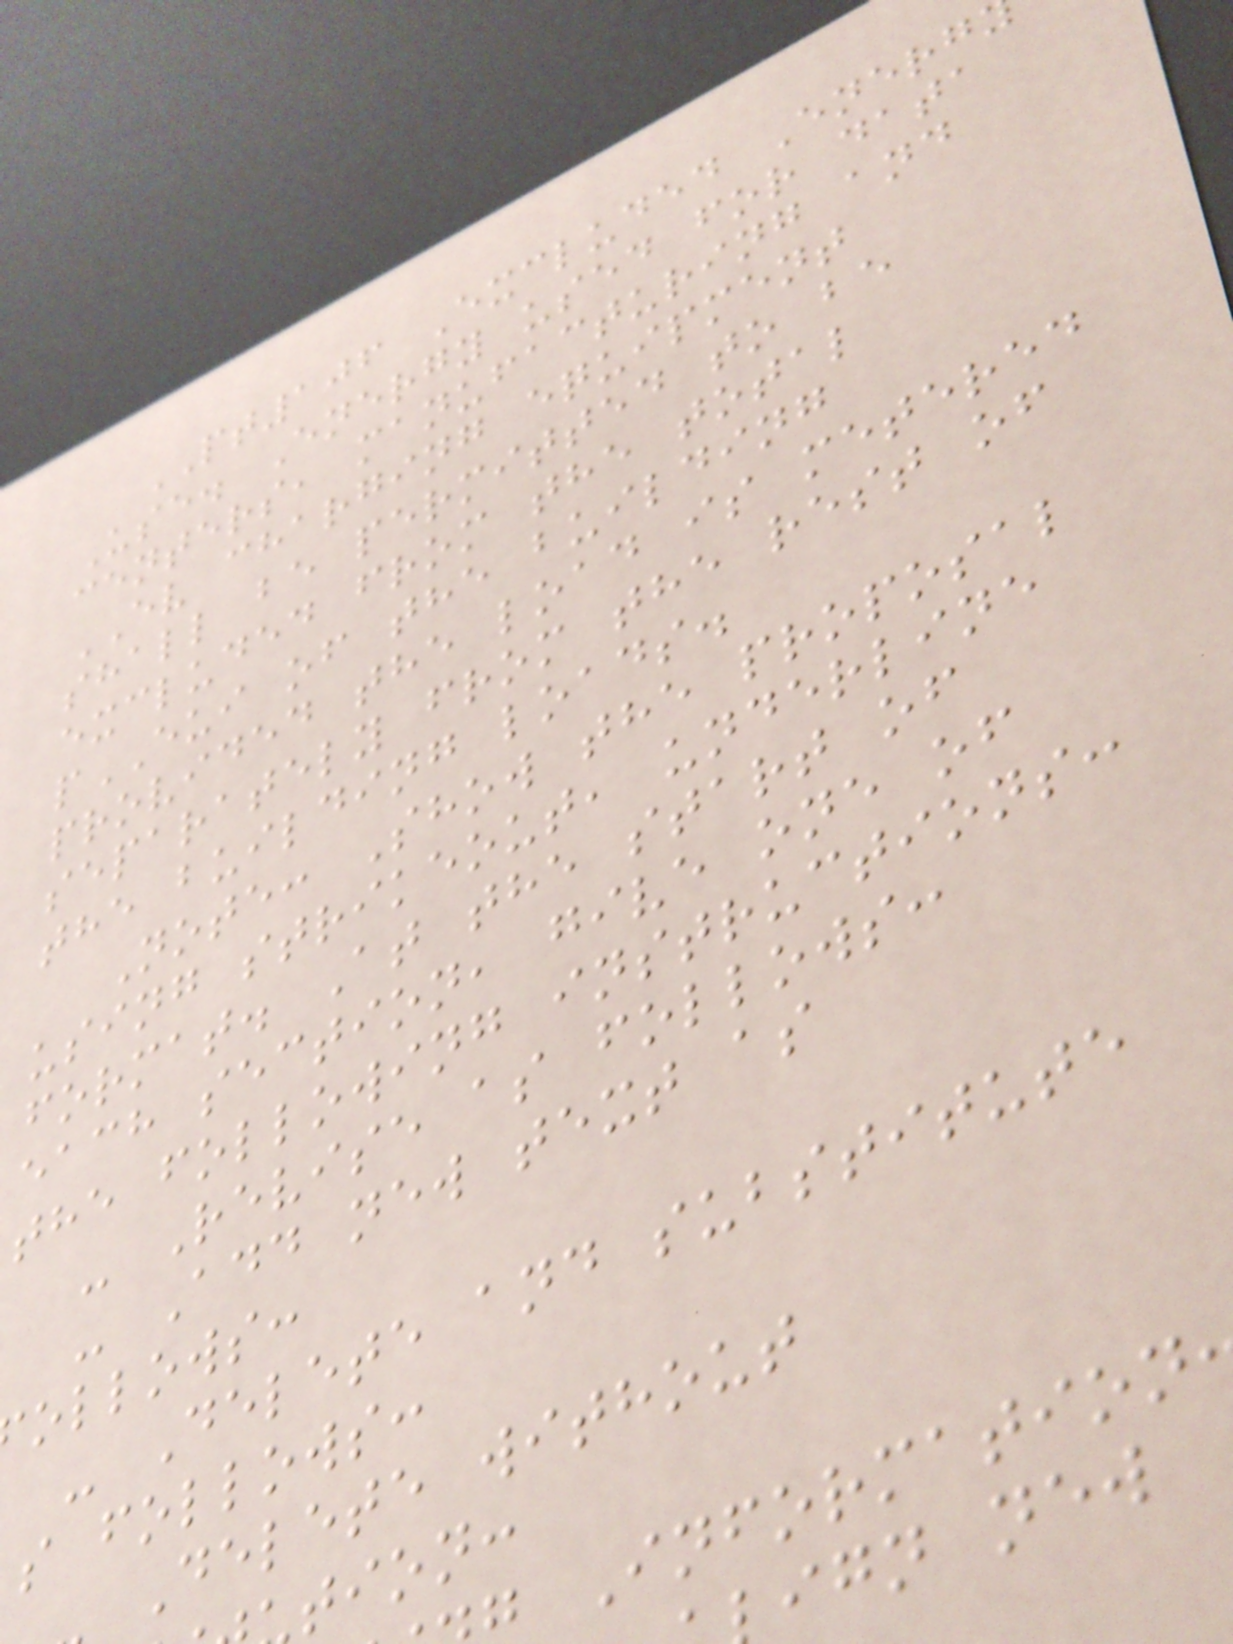PT106 Excluded Energ
Use. Energy used for data
centers, manufacturing and
EV charging equipment
shall be permitted to be
excluded from the total
pEUI of the building
provided the load is metered
separately from the rest of
the building loads.
Note: Show the proposal
using strikeout, underline
format. At the start of
each section, give one of
the following instructions:
- Revise as follows:
- Add new text as
ollows:
- Delete and substitute
s follows:
Delete without
tion:
Information
ign new
